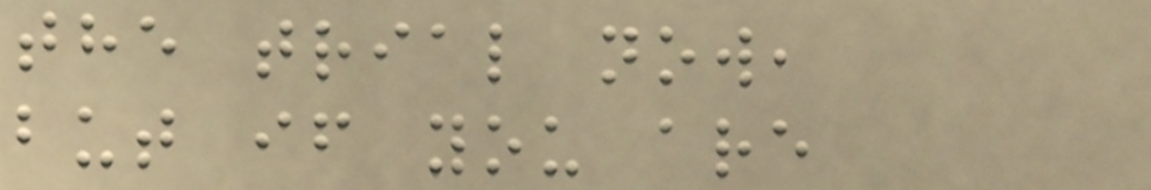the trial now,
but if you are
